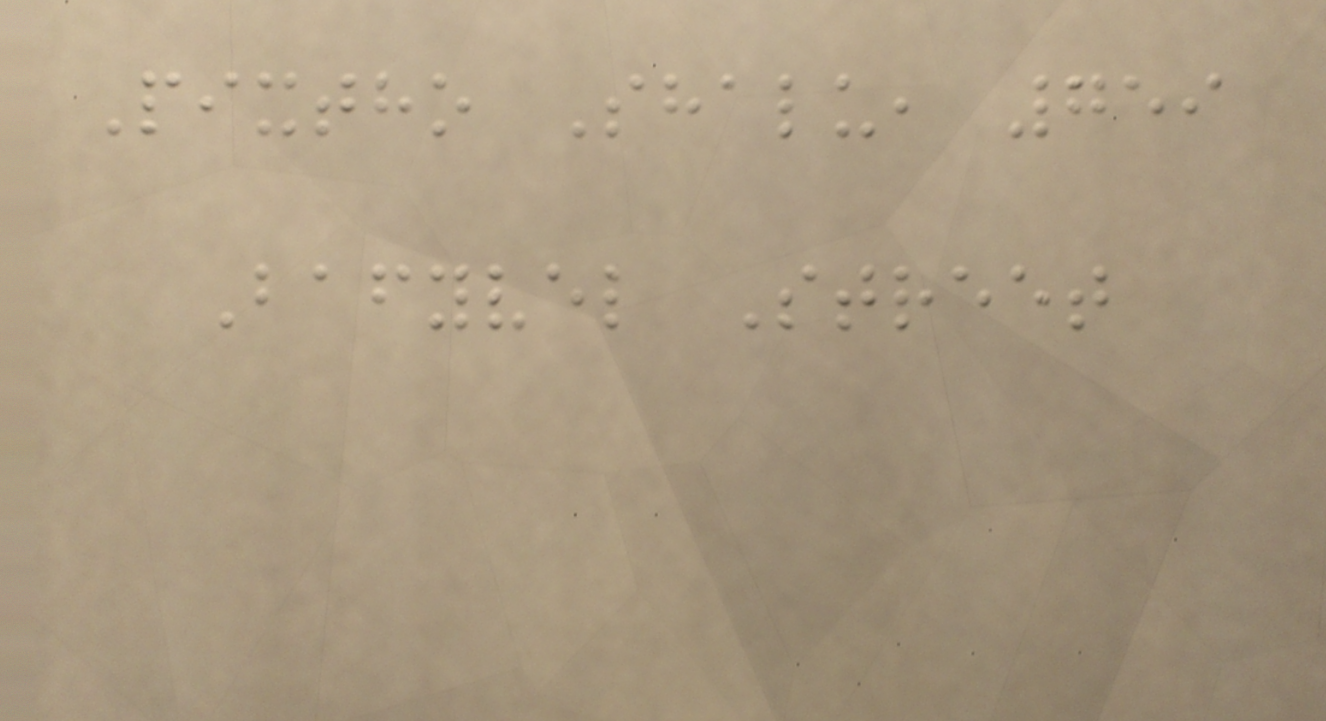Pixtho Shalu, 759
Bafyvel Street
